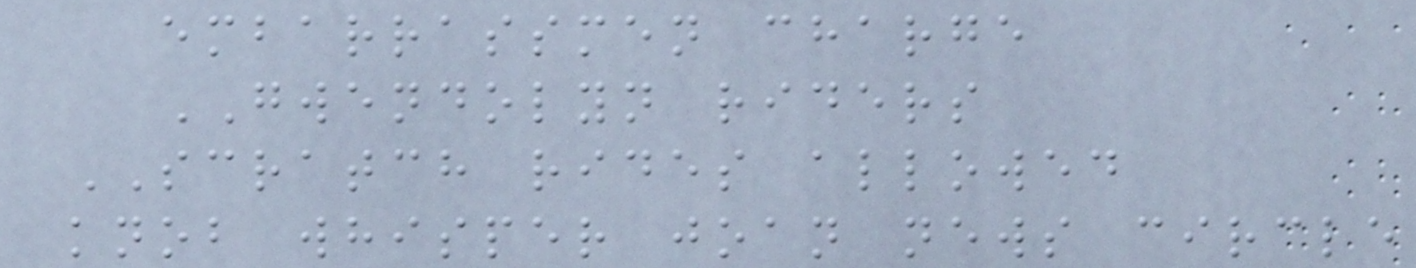embarrassmen charge
GWENDOLYN riders
SCRATCH rides allowed
knob whisper joan news circle
